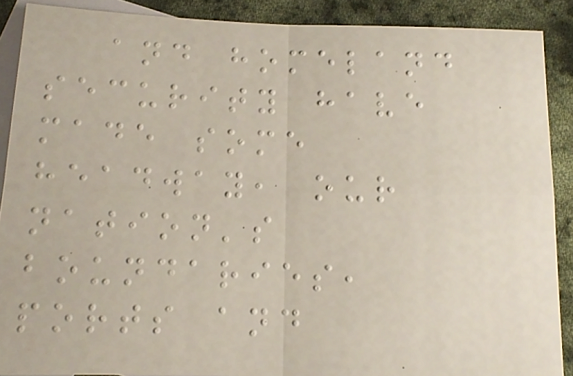and homeland
security have
made some
headway, our
nation's
boundaries,
ports and
